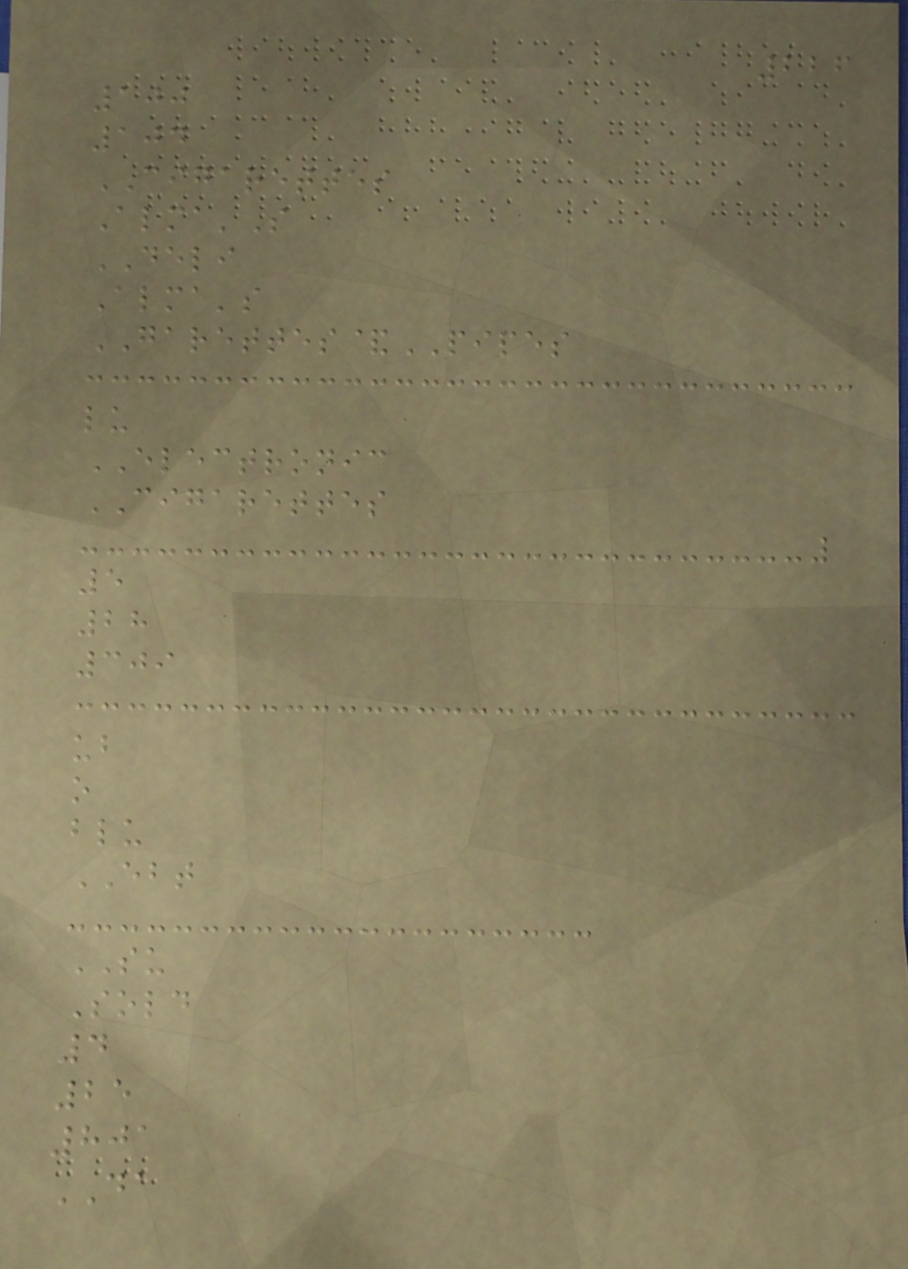226
100
104
CIGARETTES
Alma'S
DELI
Alma's
GARETTES&PIPES
lu
ELECTRONIC
CIGARETTES
5
28
309
ub
o
blu
EBT
SU
Sold
4
25
801
DA
